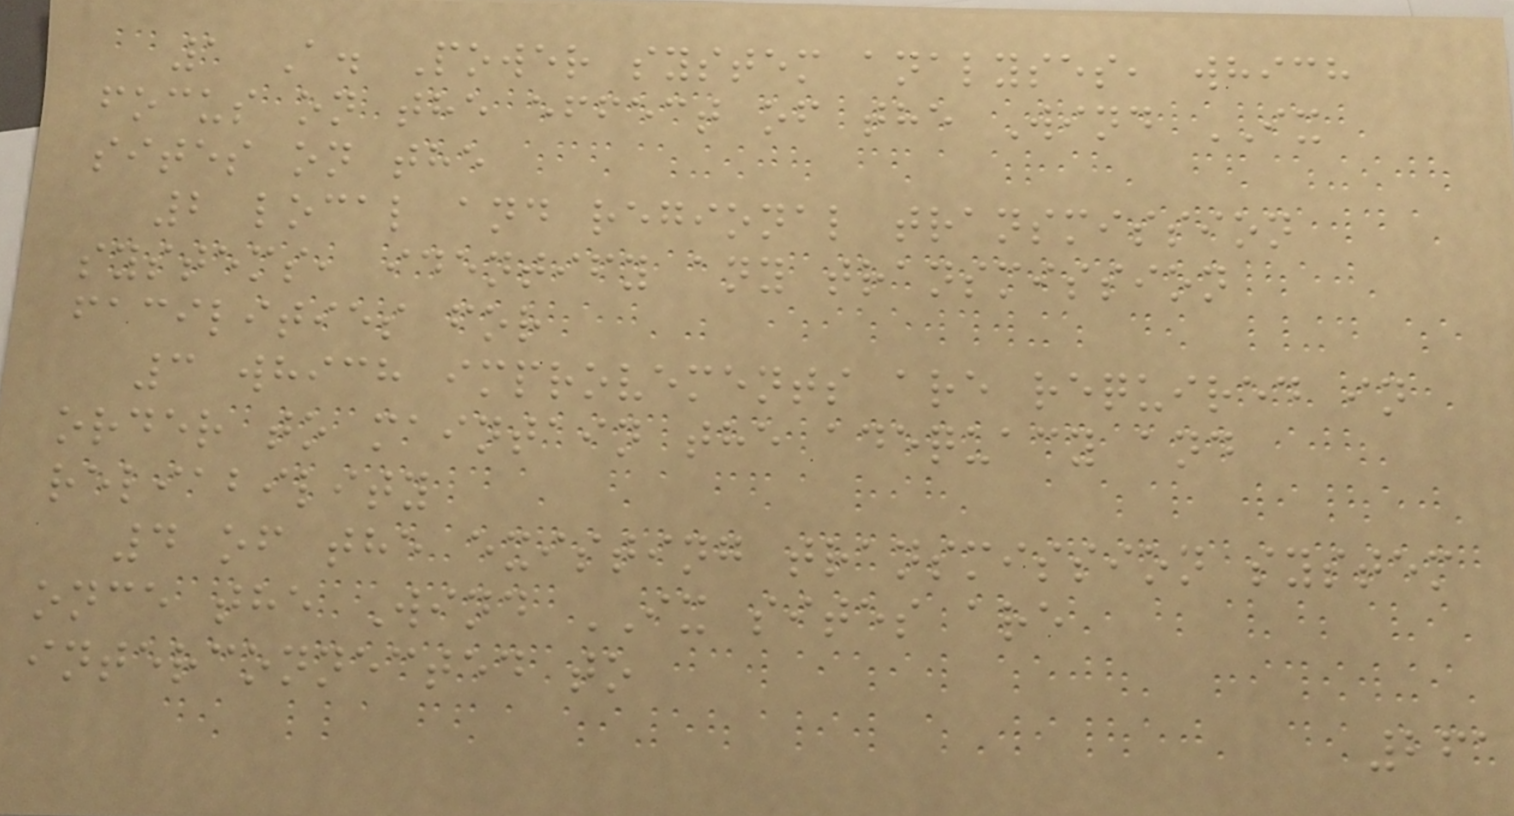1 A. Power system analyses, which
focus on the effect of the Wind IX
sites on the
2 local and regional transmission
systems, identify any transmission
facilities for
3 which improvements are required in
order to maintain the adequacy and
reliability
4 of the existing transmission system
once the Wind IX sites are
interconnected to
261
